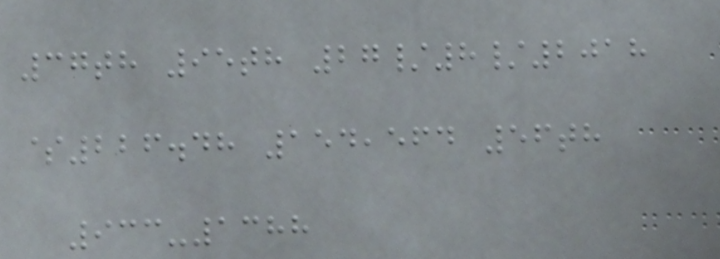37th 95th 27/8/2018
$226.48 154,564 56th
933-1388
